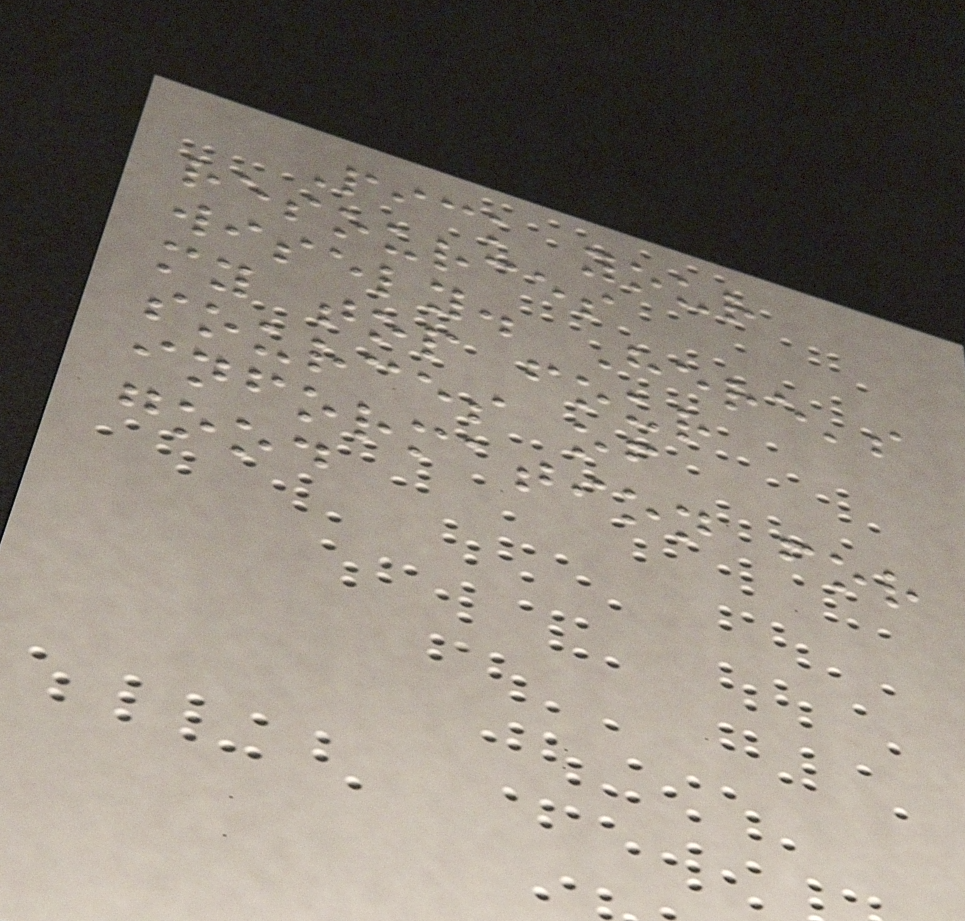Pick your
resources
wisely. Here's
my top four
sources of
information for
good
